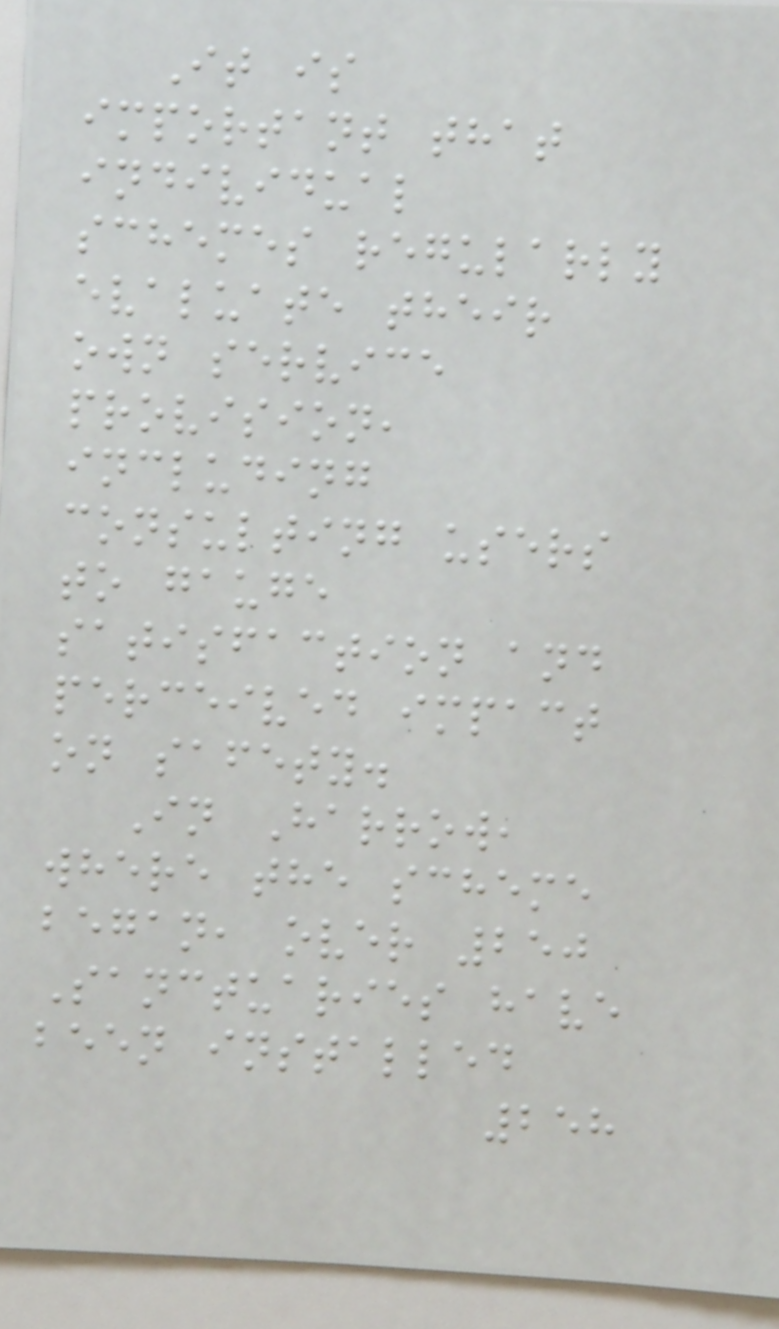It is
important that
individual
schemes regularly
evaluate their
own service
provision,
including
consulting users
to gauge
satisfaction and
perceived impact
on safety.
In Harrow,
where the scheme
began, over 250
Sanctuaries have
been installed
258
